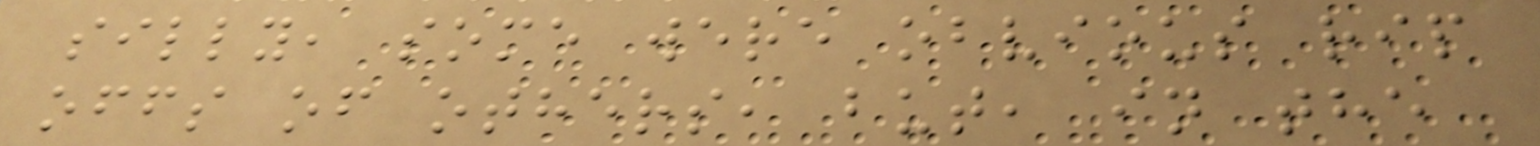silly, some were obvious rip
offs of others, but, in the
